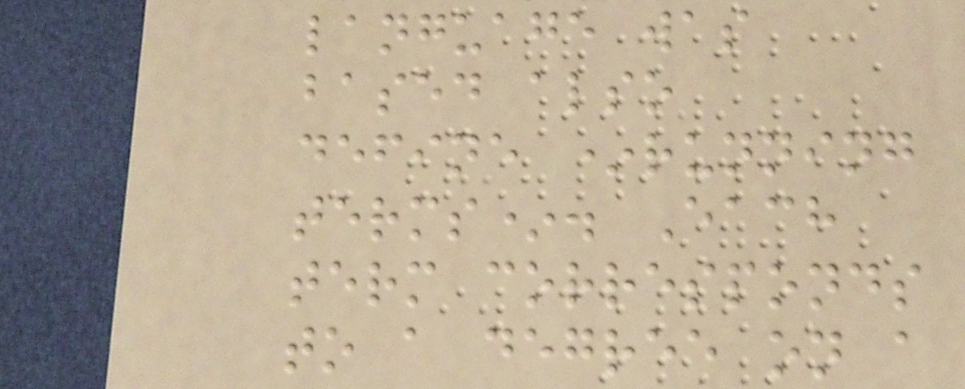language was
based also
define *running
terms*. Each
term corresponds
to a degree on a
